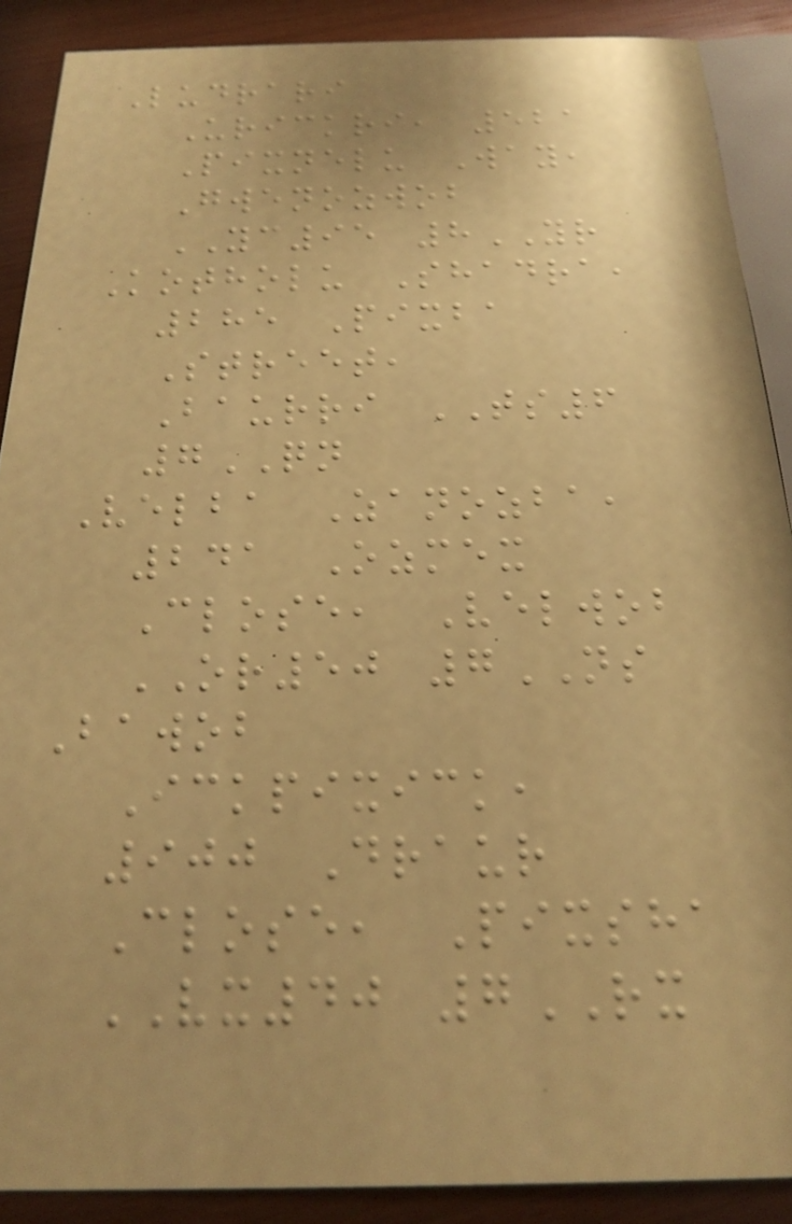Ludrari
Urickri, 521
Pixnelu Way,
Gwenozwob
YC95 8YR
Kotholu Shadra,
285 Pixba
Street,
Baurri TS6
7QN
Velba Zanozba,
241 Ozmex
Close, Velwob
OR50 7NS
Bawob
Ickpixick,
900 Draur
Close, Pixsha
VX40 7RX
